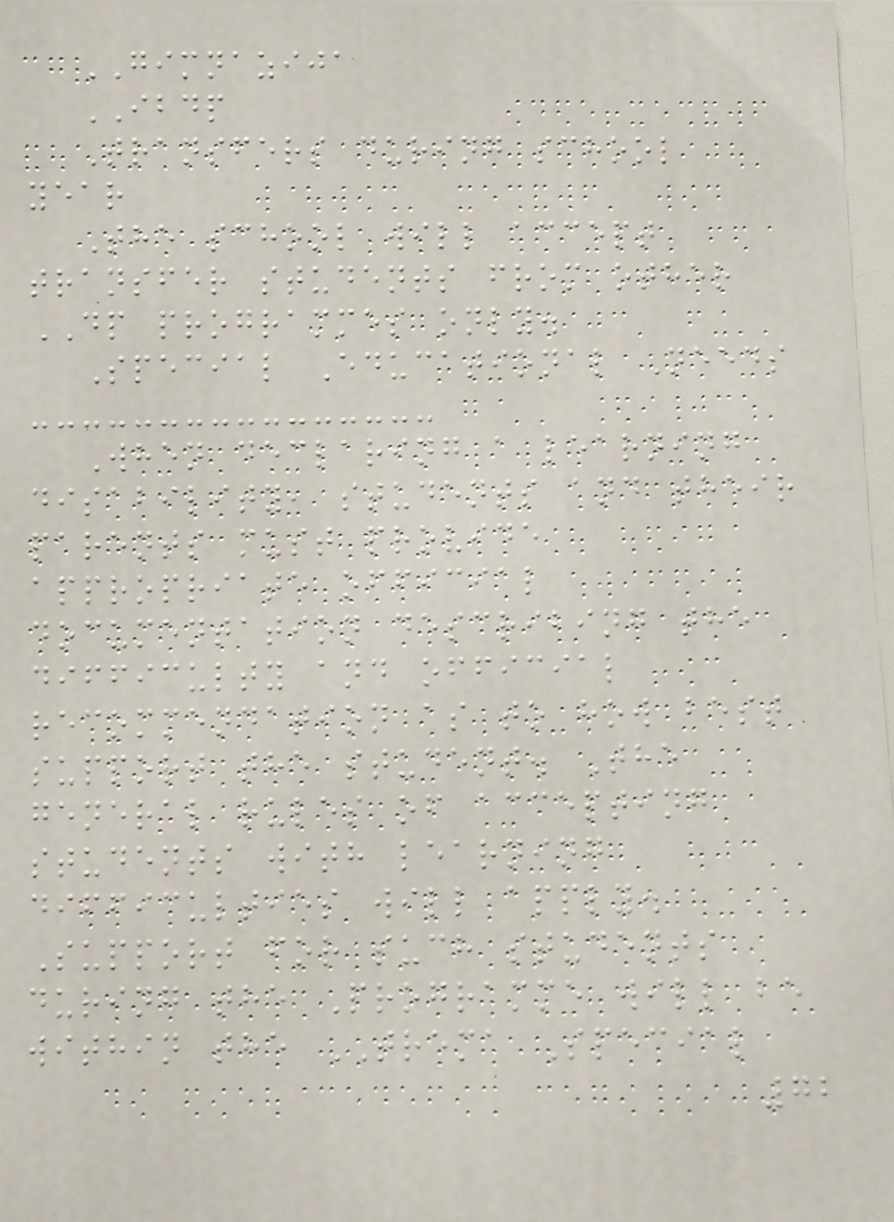GIMNAZIJA
IBDP
Transfers during school
year
The school will accept
transfer students from other
DP programmes only.
Special Educational Needs
When declaring a learning
disability, students and their
parents must provide
appropriate official
documentation describing the
difficulty and official
recommendation as to how best
support the student. The
general rules of accepting
students with learning
difficulties will apply.
Support for such students
during the Programme will be
within the TREMA Special
72
